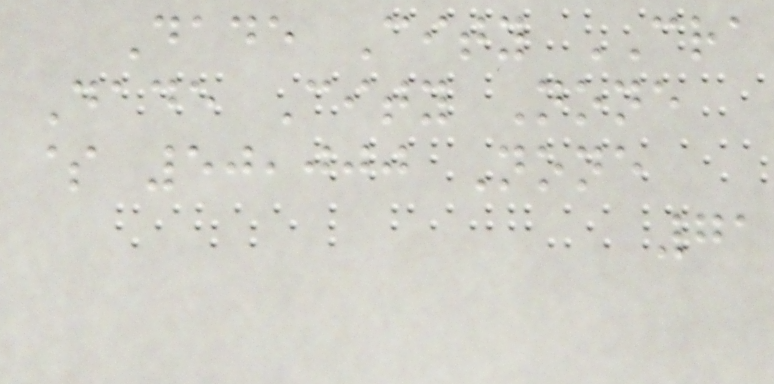Dade City CRA
Dade City None
$ 50,000 None
71
